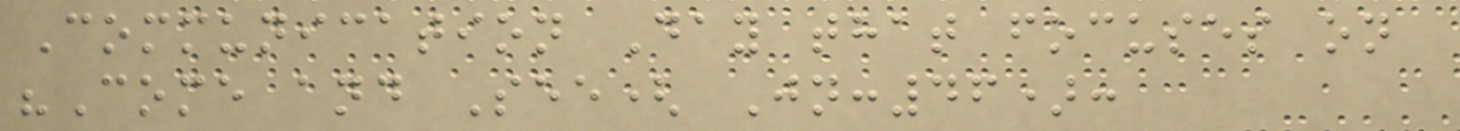Communication Day that focuses on
"Come and See( Jn:46):
